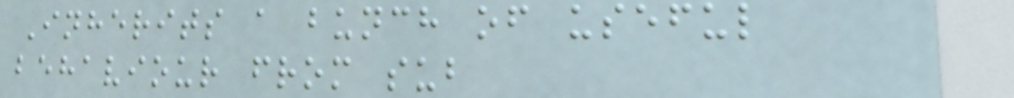Inherits a bunch of useful
behaviour from sub
